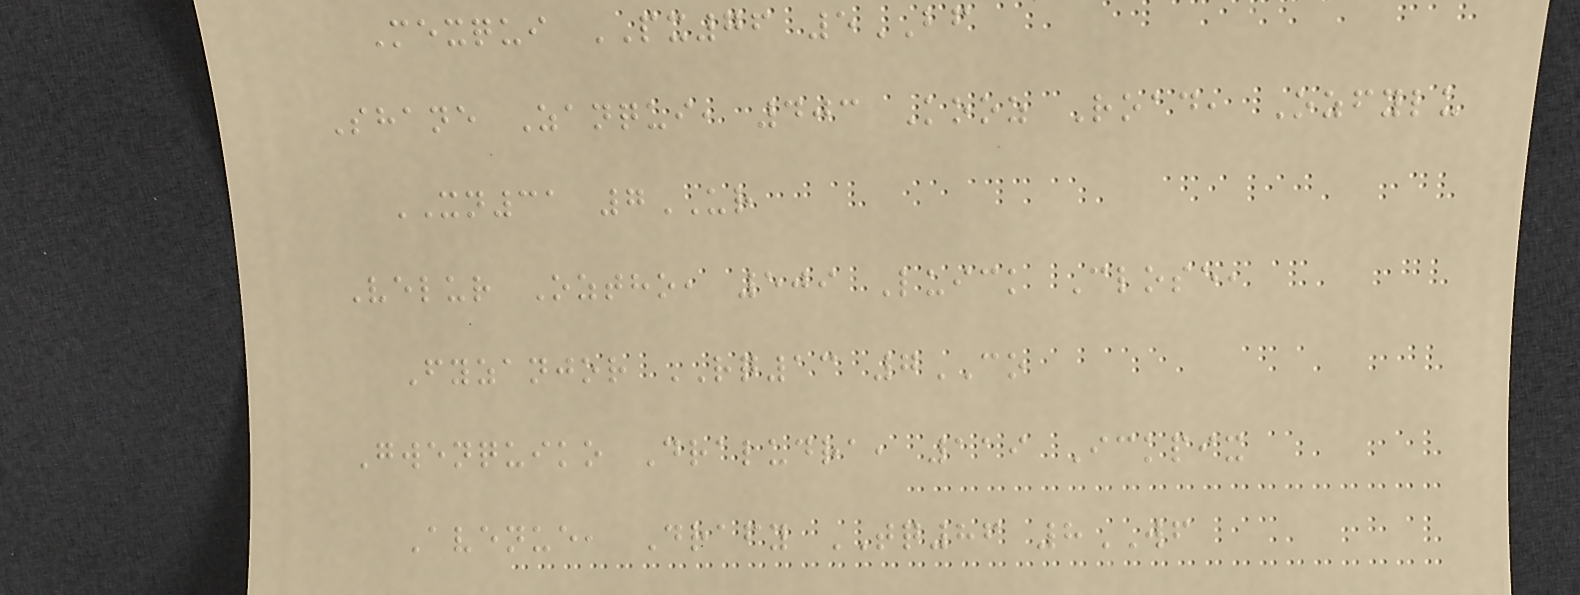Mexqui PX76 5BF
Shane Zanqui, 403 Kooz Road, Ozfylu
XN31 7UR
Velur Oztho, 509 Luick Close,
Fyzanjor RQ13 7CO
Gwenquiko Draludra, 119 Ickpix
Avenue, Drafy TQ86 8WF
